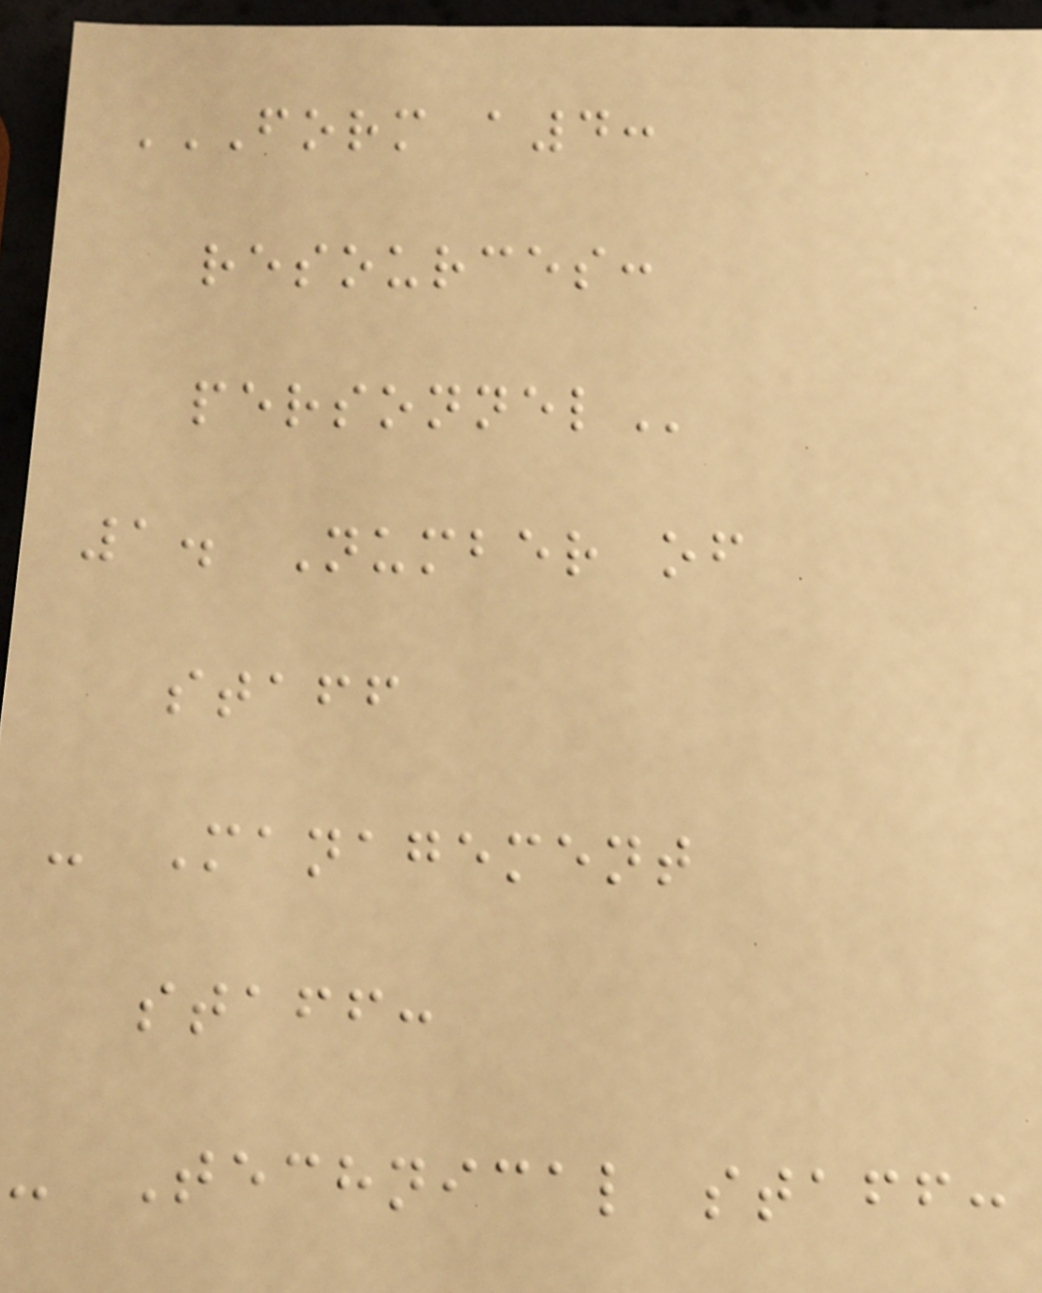FORM A4:
RESOURCES:
PERSONNEL
1. Number of
staff
- Management
staff:
- Technical staff:
